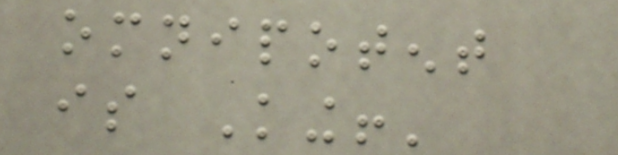omnipotent
is King!'
